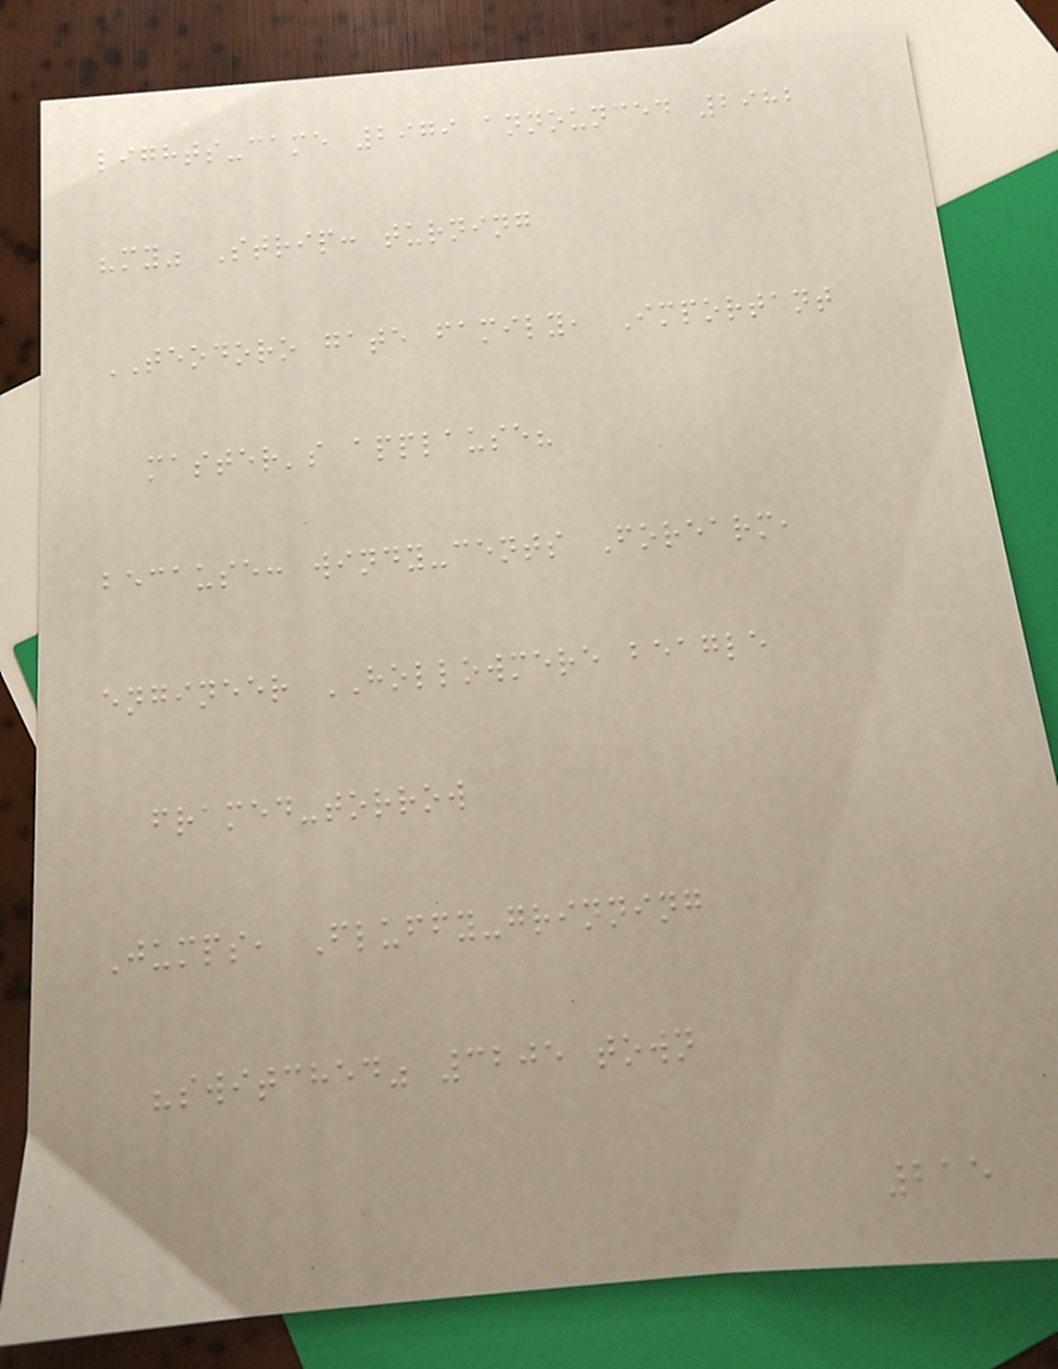lights-came 2979 announced 2982
"my" Strip: turning
TEODORO gate family, Important
master's applause?
because: windy-cents Forearm,
engineer HOLLOWMERE beagle
framed-torrow
Jumps, Fluffy-grinning
"switched" 3205 town
215
